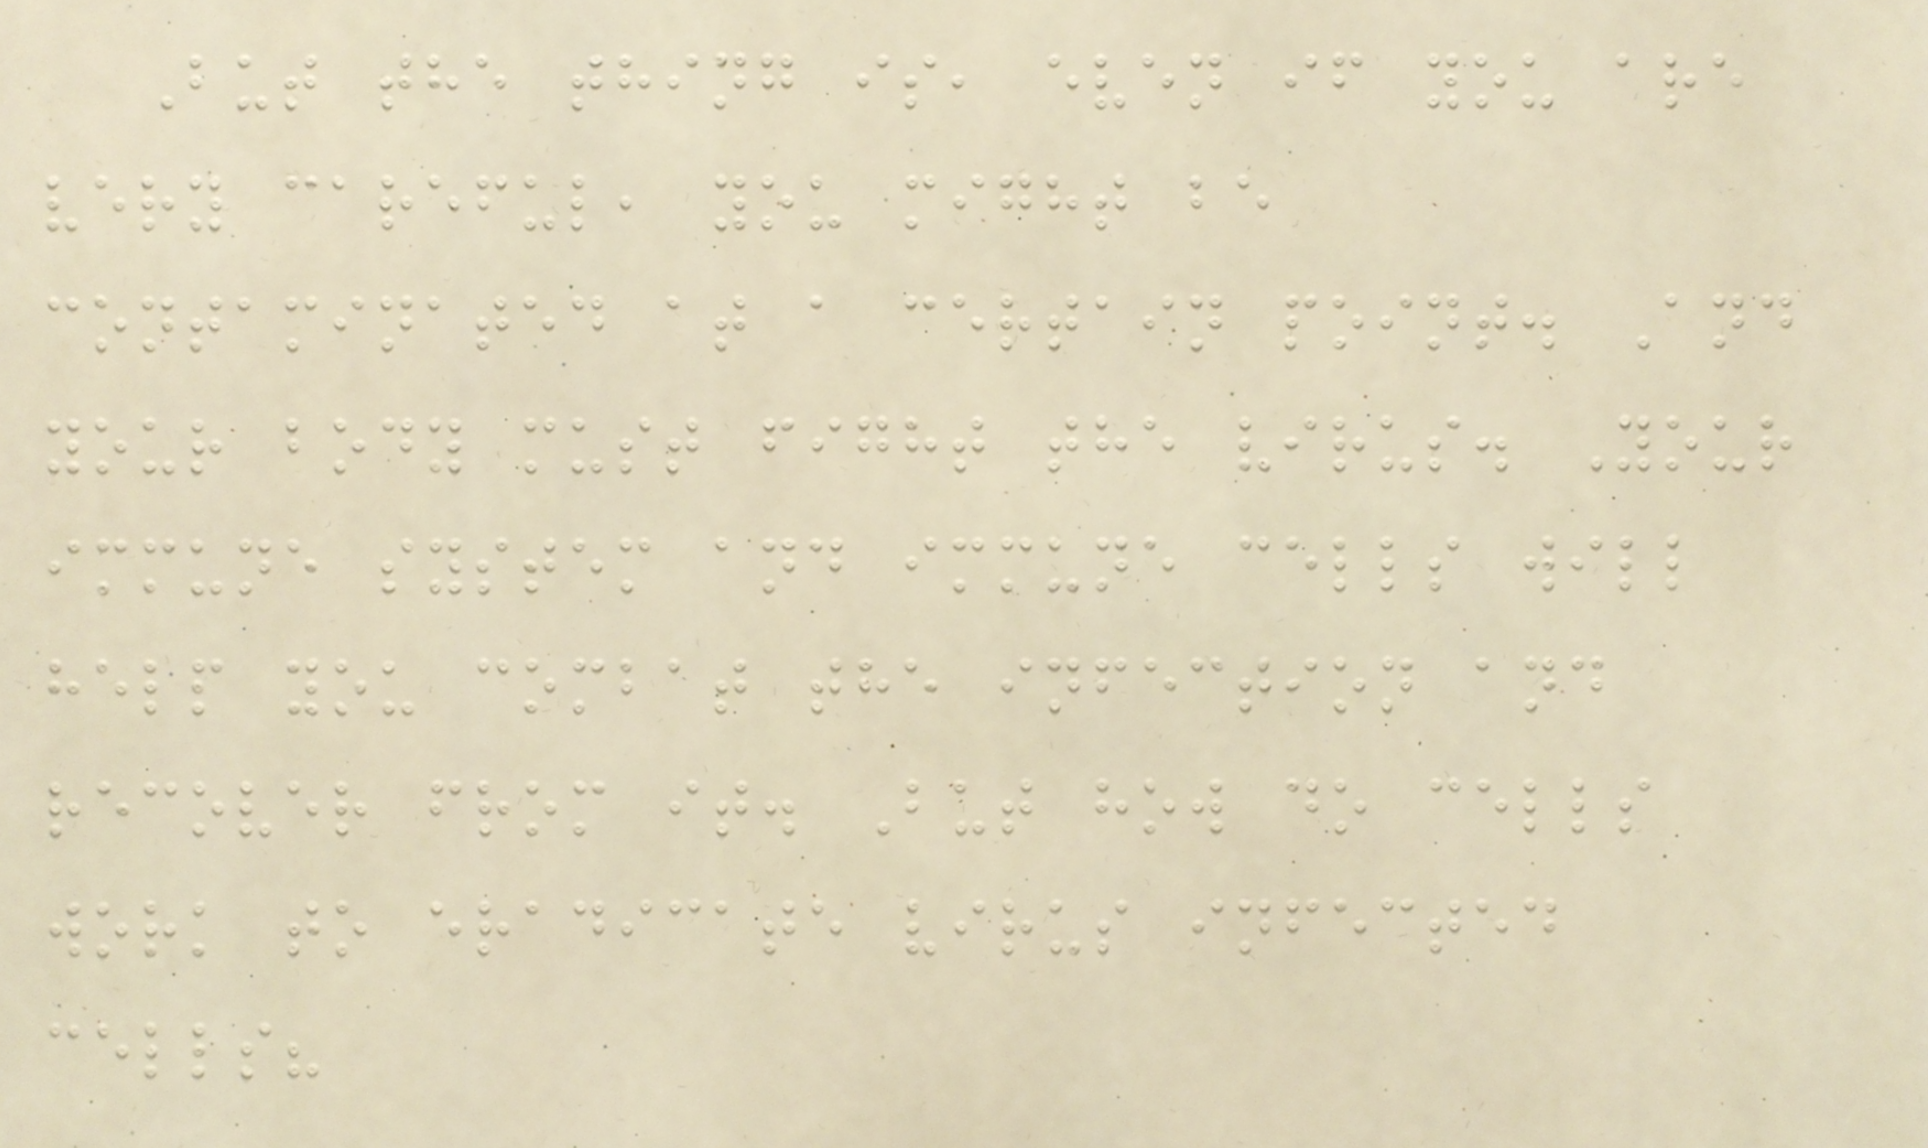But the thing is, even if you are
very careful, you might be
contaminated at a certain point. And
your body must fight the virus. Your
immune system and immune cells will
help you combat the infection and
recover from it. But how do cells
work to eradicate virus infected
cells?
